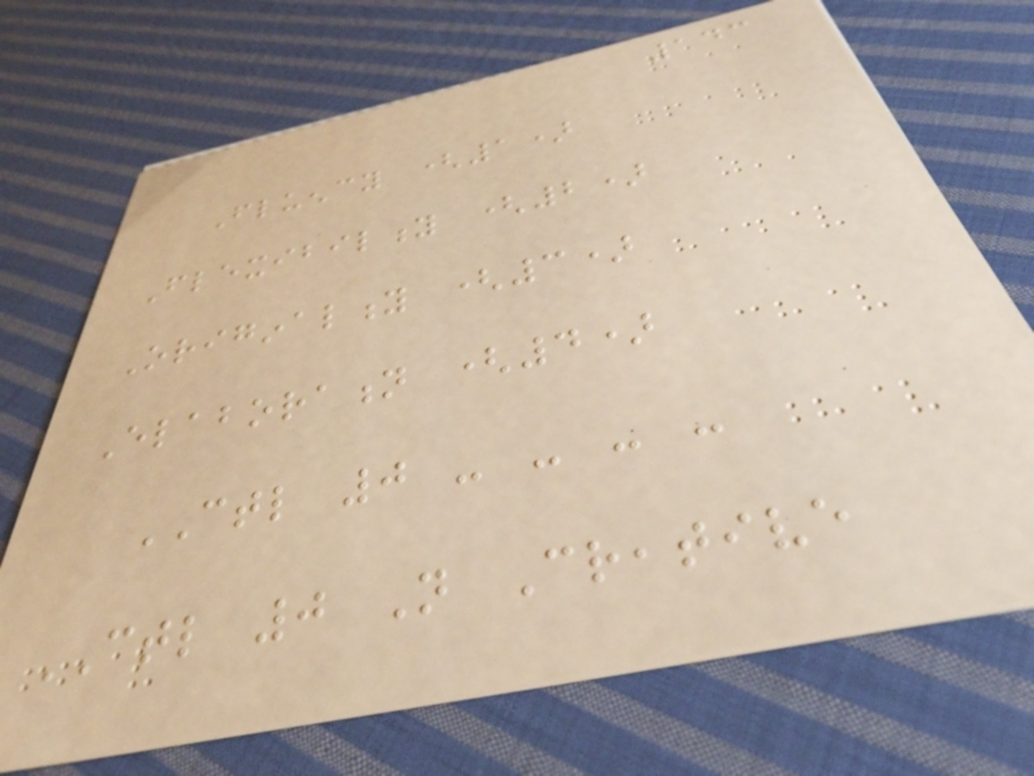143
Fluency (1)
Flexibility (2)
Originality (3)
Elaboration (4)
CTL 0 - - - -
CTL 0 Not Creative
